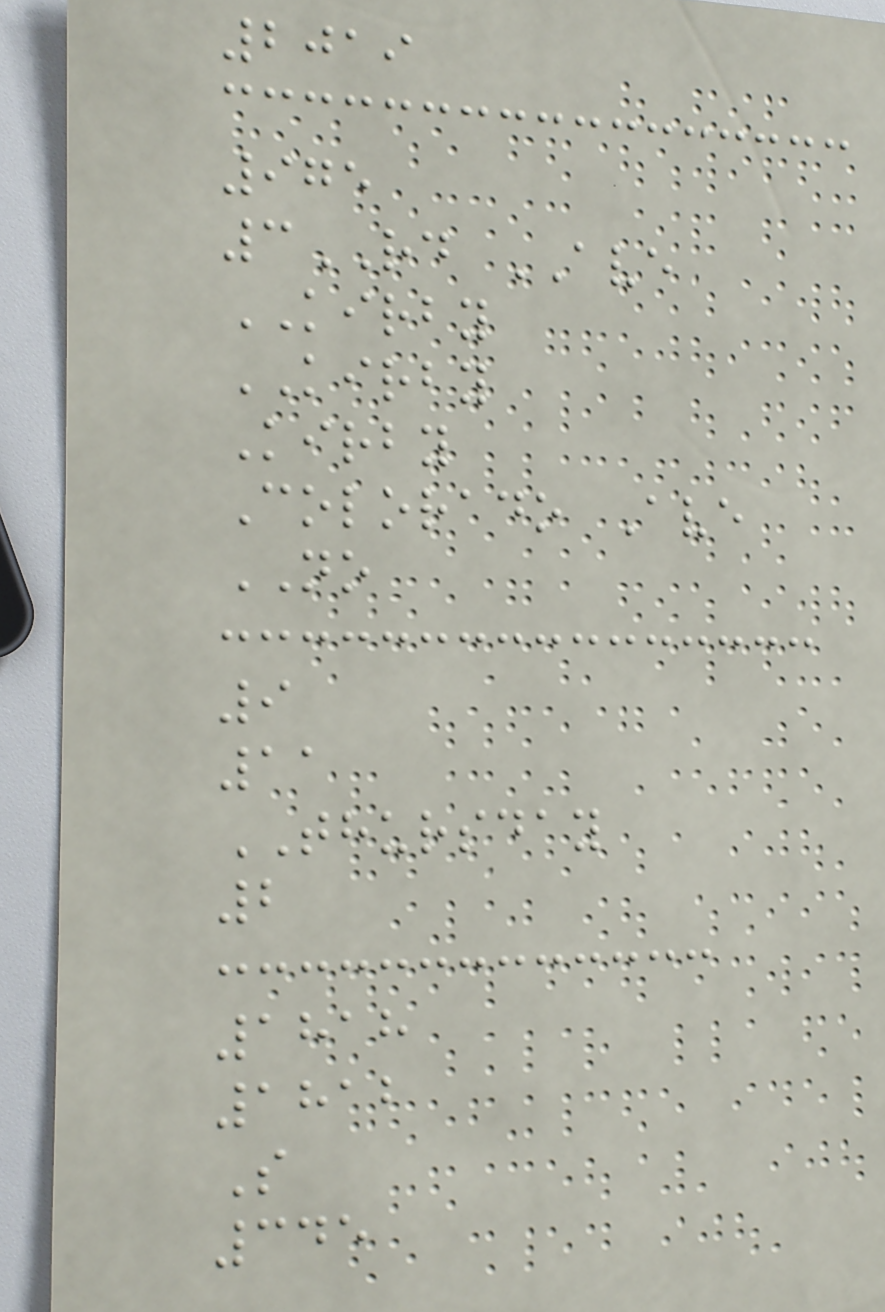2019
975
3RD AVE
KIRBY
KIRBY
Kirby
Colorado Ave
NO
9
11
THURSDAY
2
1818
1812
S
345
